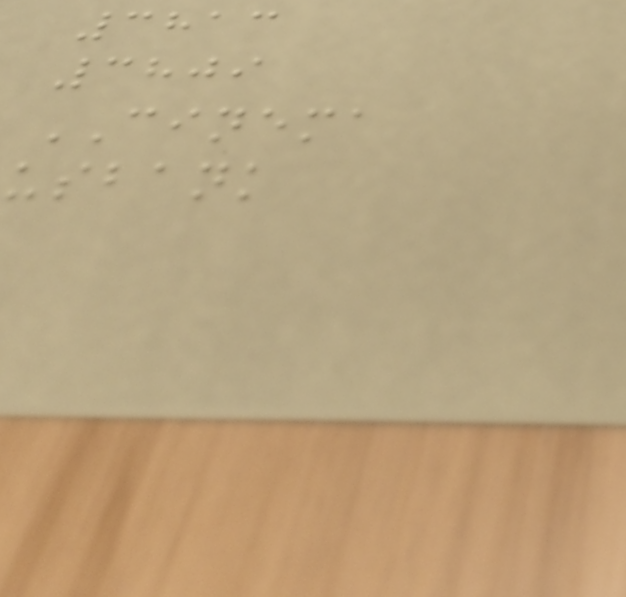3813
3809
CINEMA
usbank
